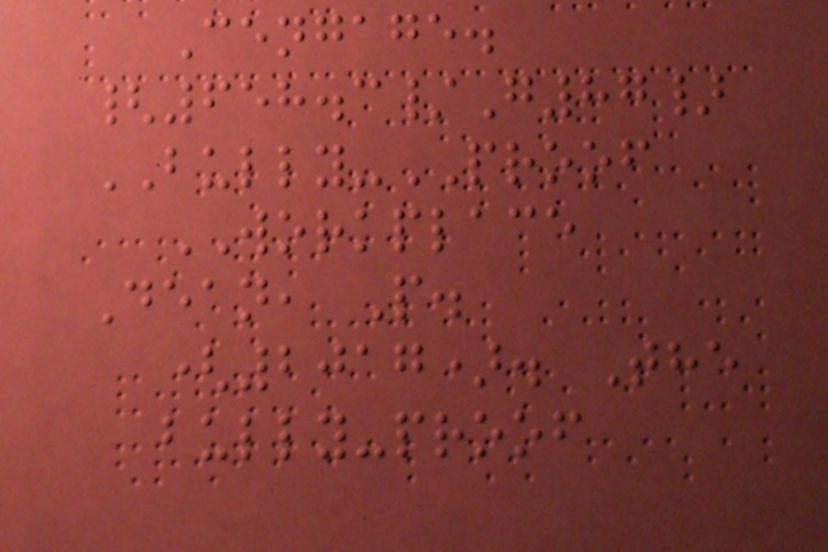Cengage.
{658.3/G87}
BULLY-PROOF
WORKPLACE
Dean, P.
(2017). The
bully-proof
